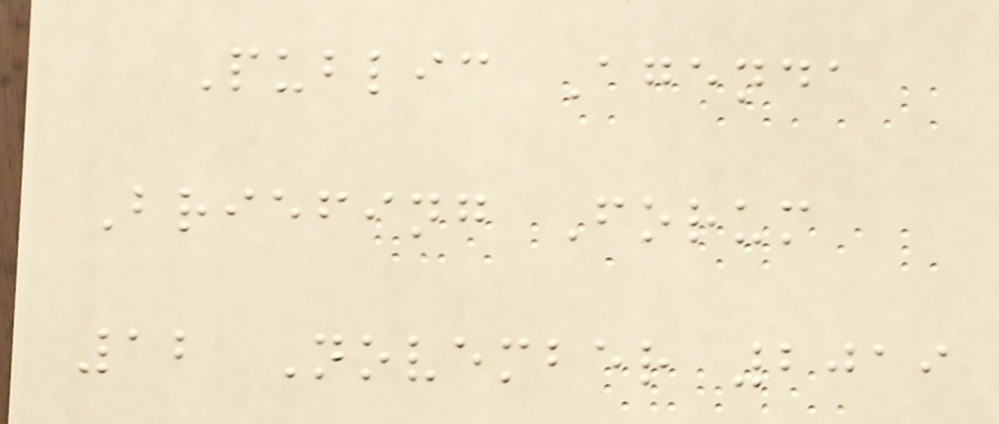Public Agenda
Briefing Forum
12 November 2019
